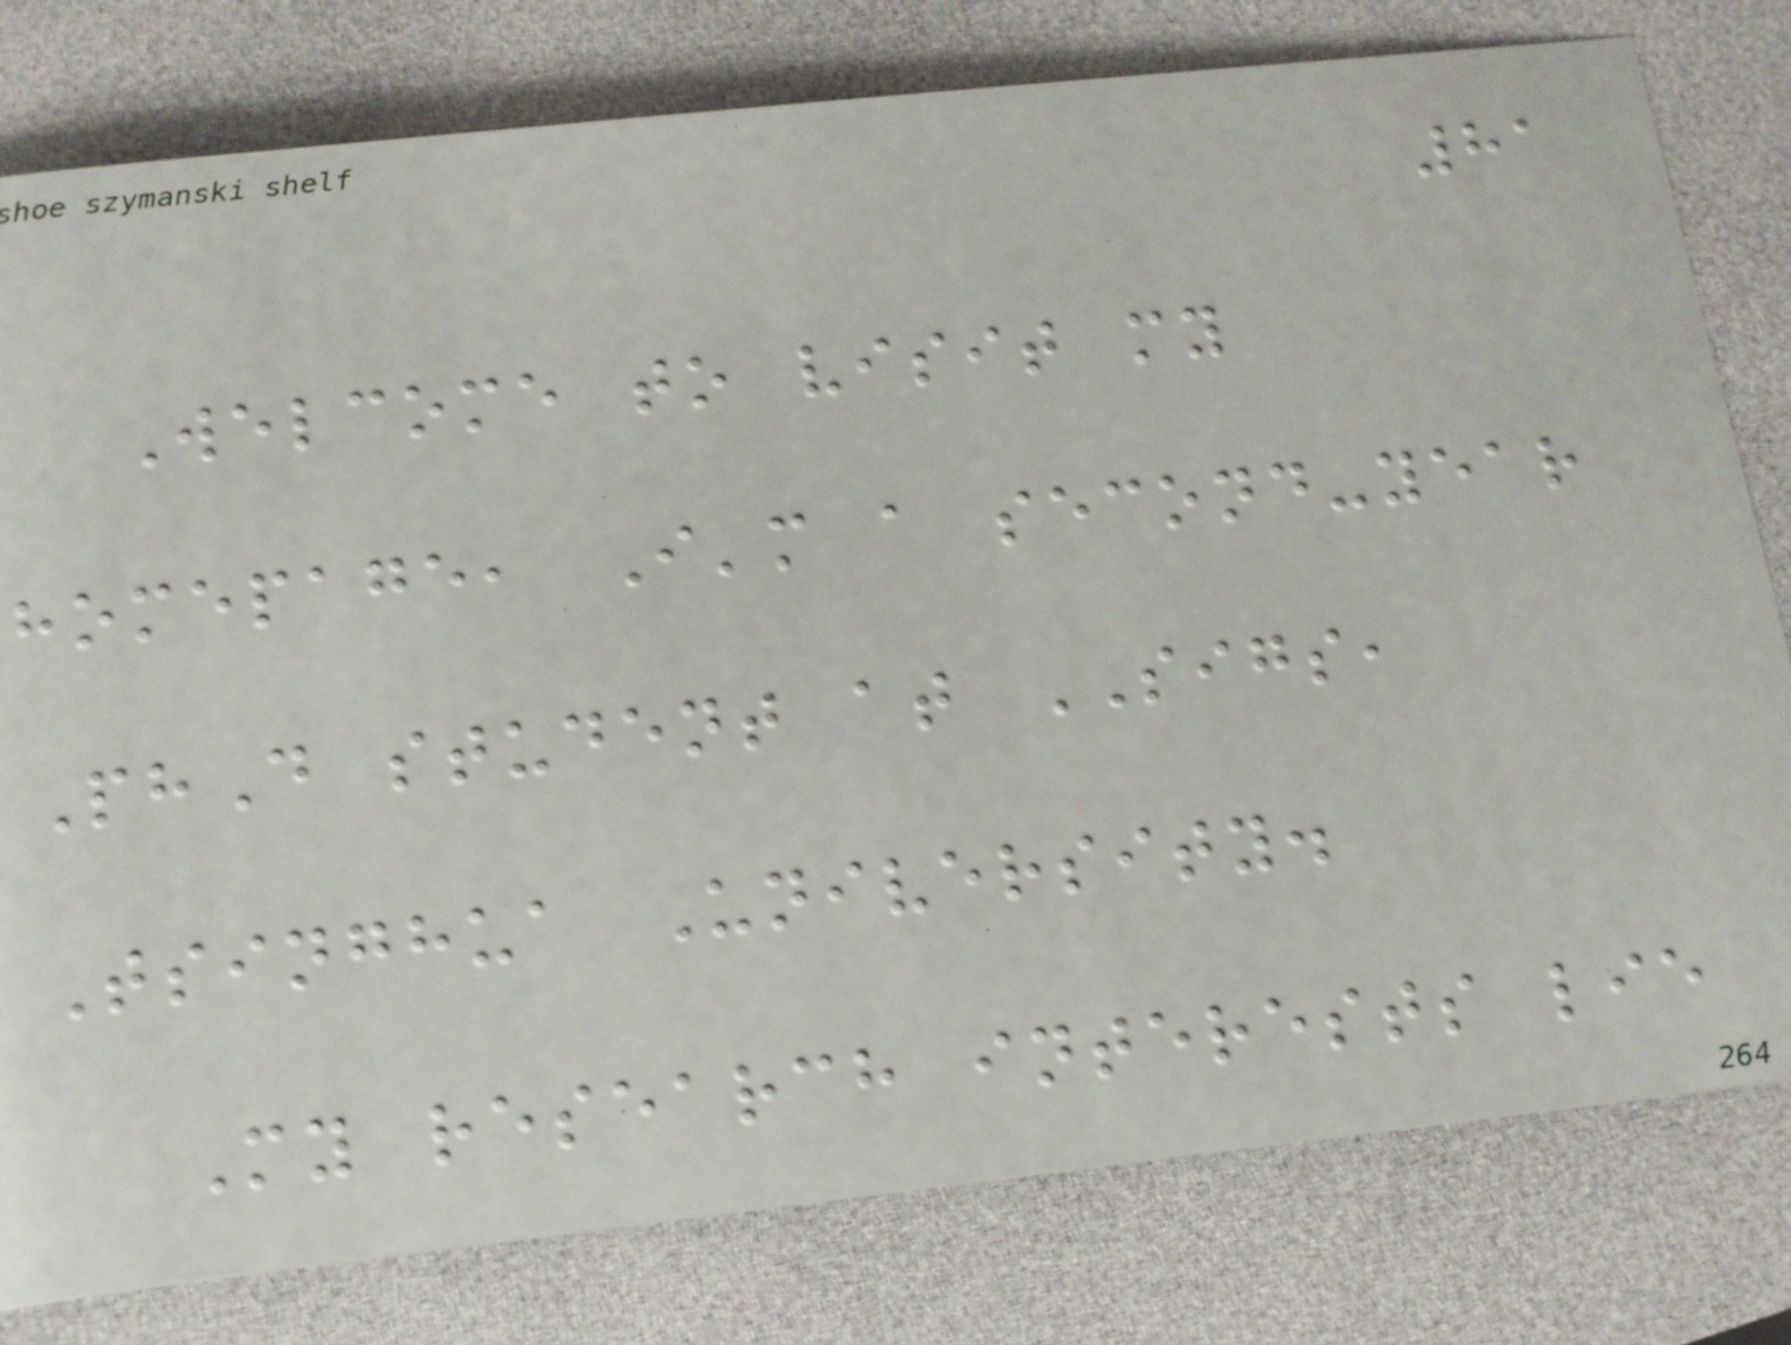81
Welcome to visit my
homepage, I'm a second-year
PhD student at SIGS,
Tsinghua University.
My research interests lie
